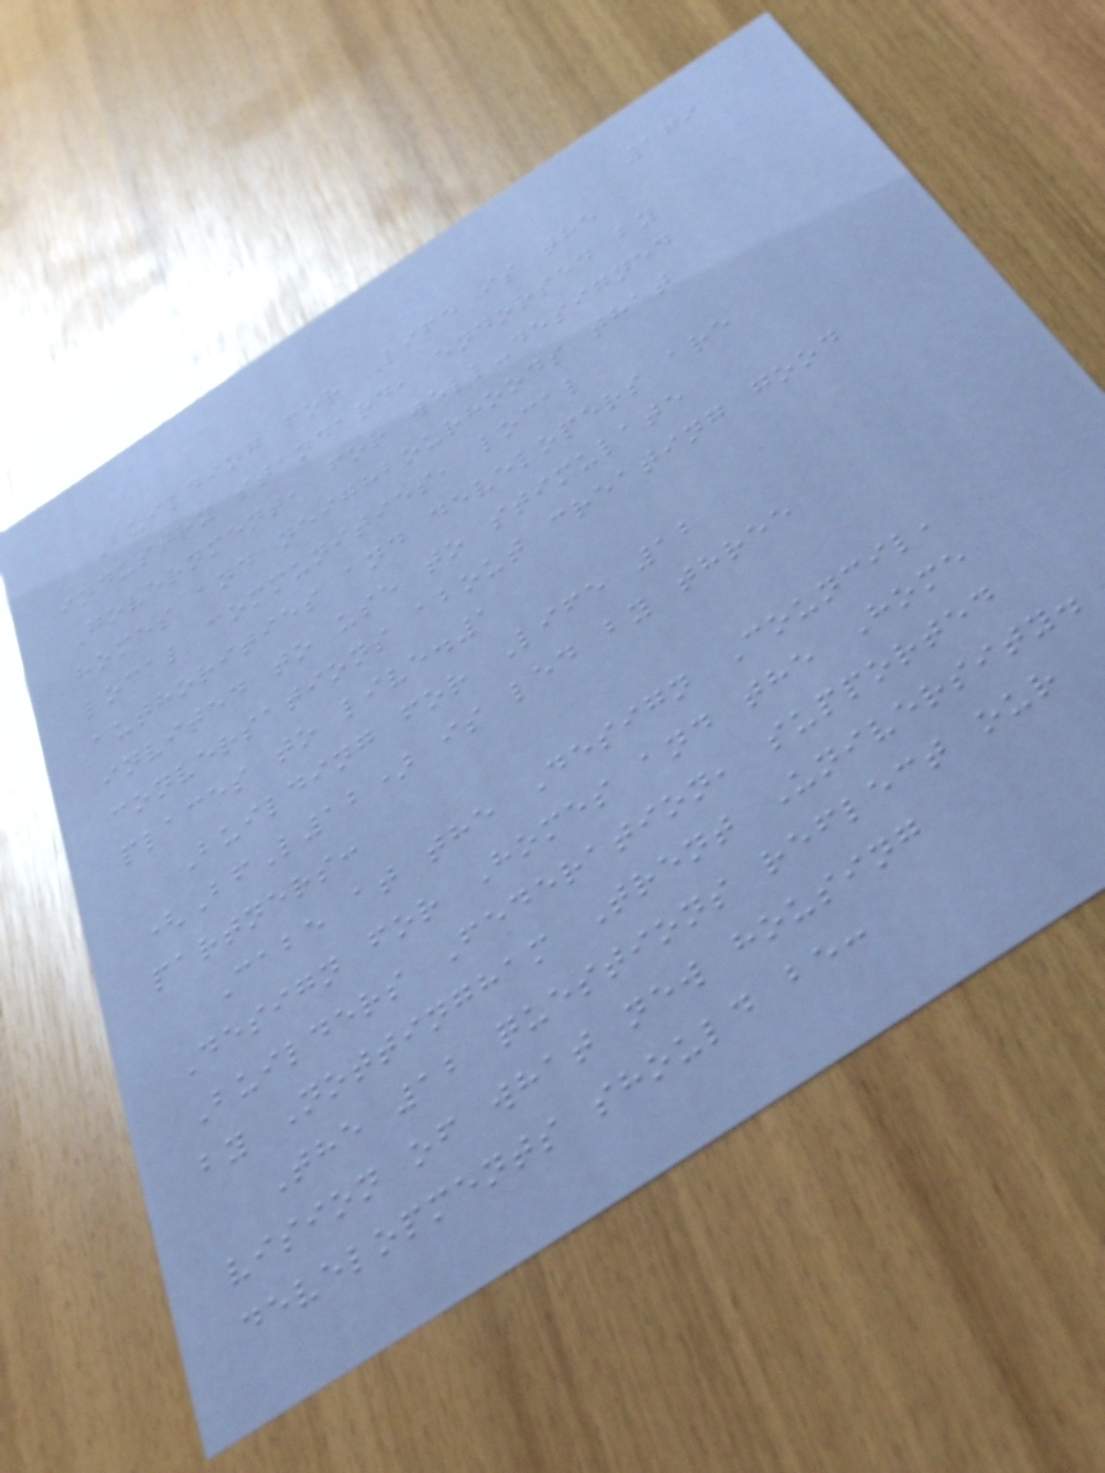179
Building for Life is the
industry standard, endorsed by
Government, for well-designed
homes and neighbourhoods that
local communities, local
authorities and developers are
invited to use to stimulate
conversations about creating good
places to live.1
Building for Life 12
(BfL12) is led by three
partners:
Cabe at the Design Council,
Design for Homes and the Home
Builders Federation, supported
by Nottingham Trent University.
The 12 questions reflect our
vision of what new housing
developments should be:
